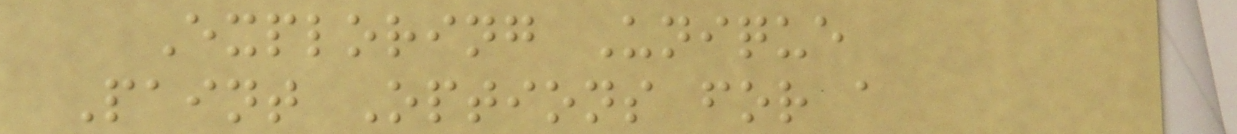Exploring Unique
Paint Options for a
